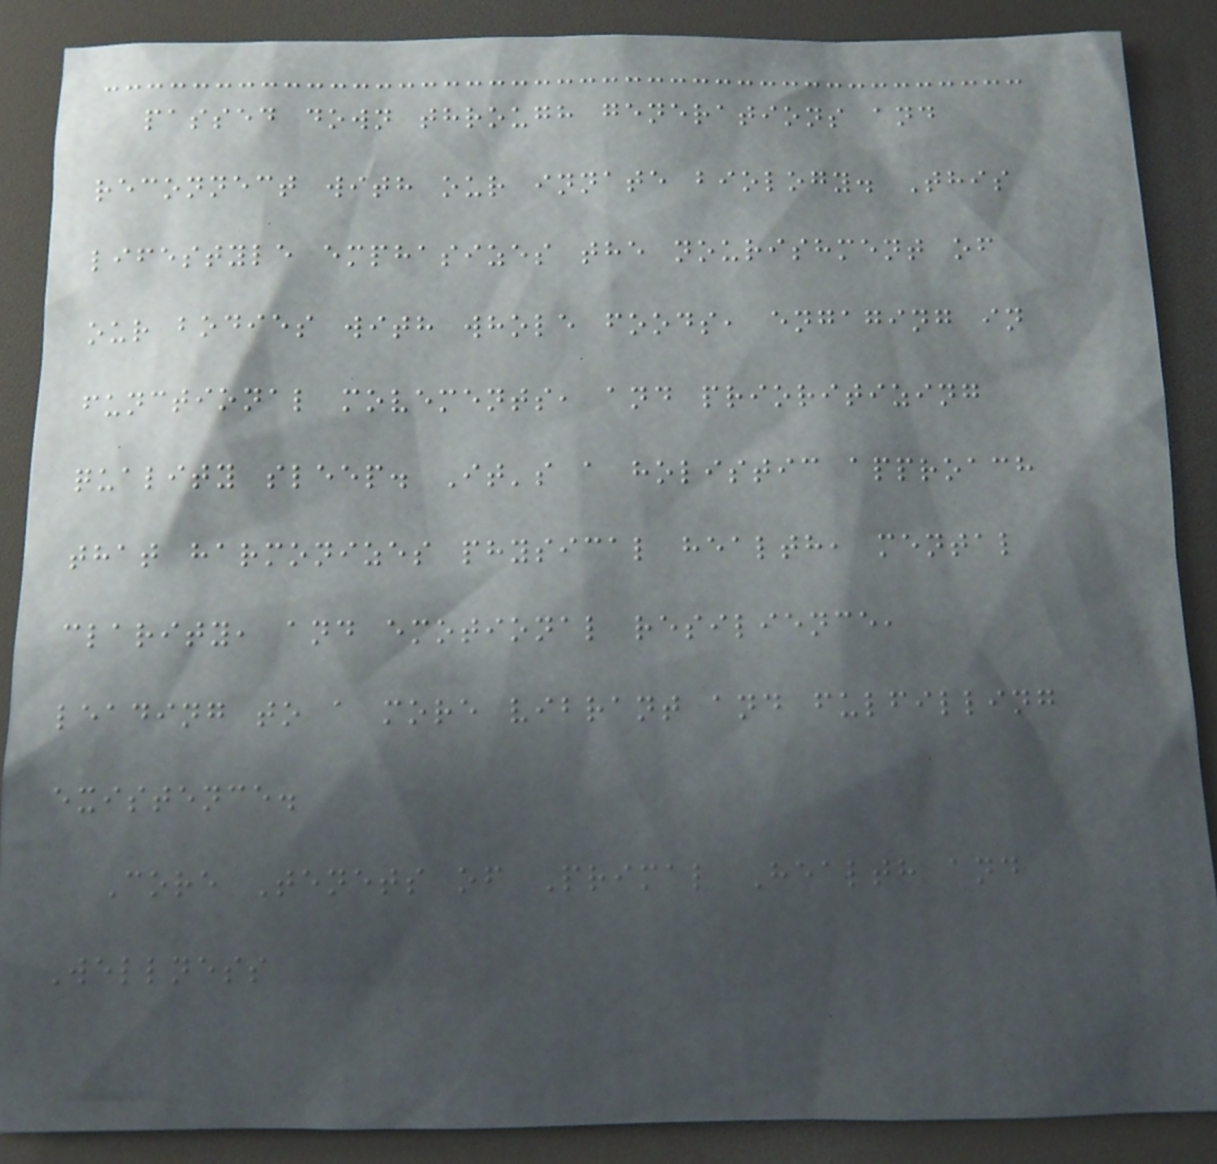passed down through generations and
reconnect with our innate biology. This
lifestyle emphasizes the nourishment of
our bodies with whole foods, engaging in
functional movements, and prioritizing
quality sleep. It's a holistic approach
that harmonizes physical health, mental
clarity, and emotional resilience,
leading to a more vibrant and fulfilling
existence.
Core Tenets of Primal Health and
Wellness
